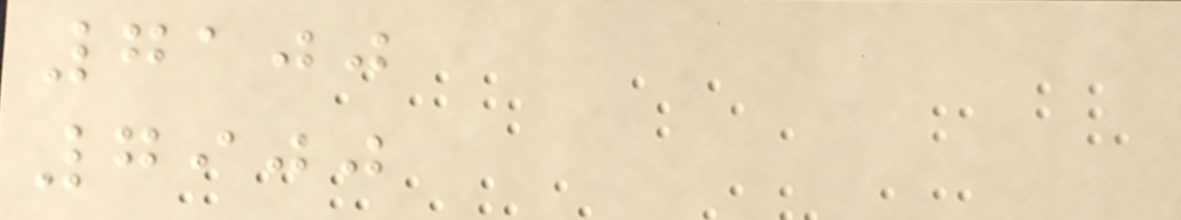7100
7900
